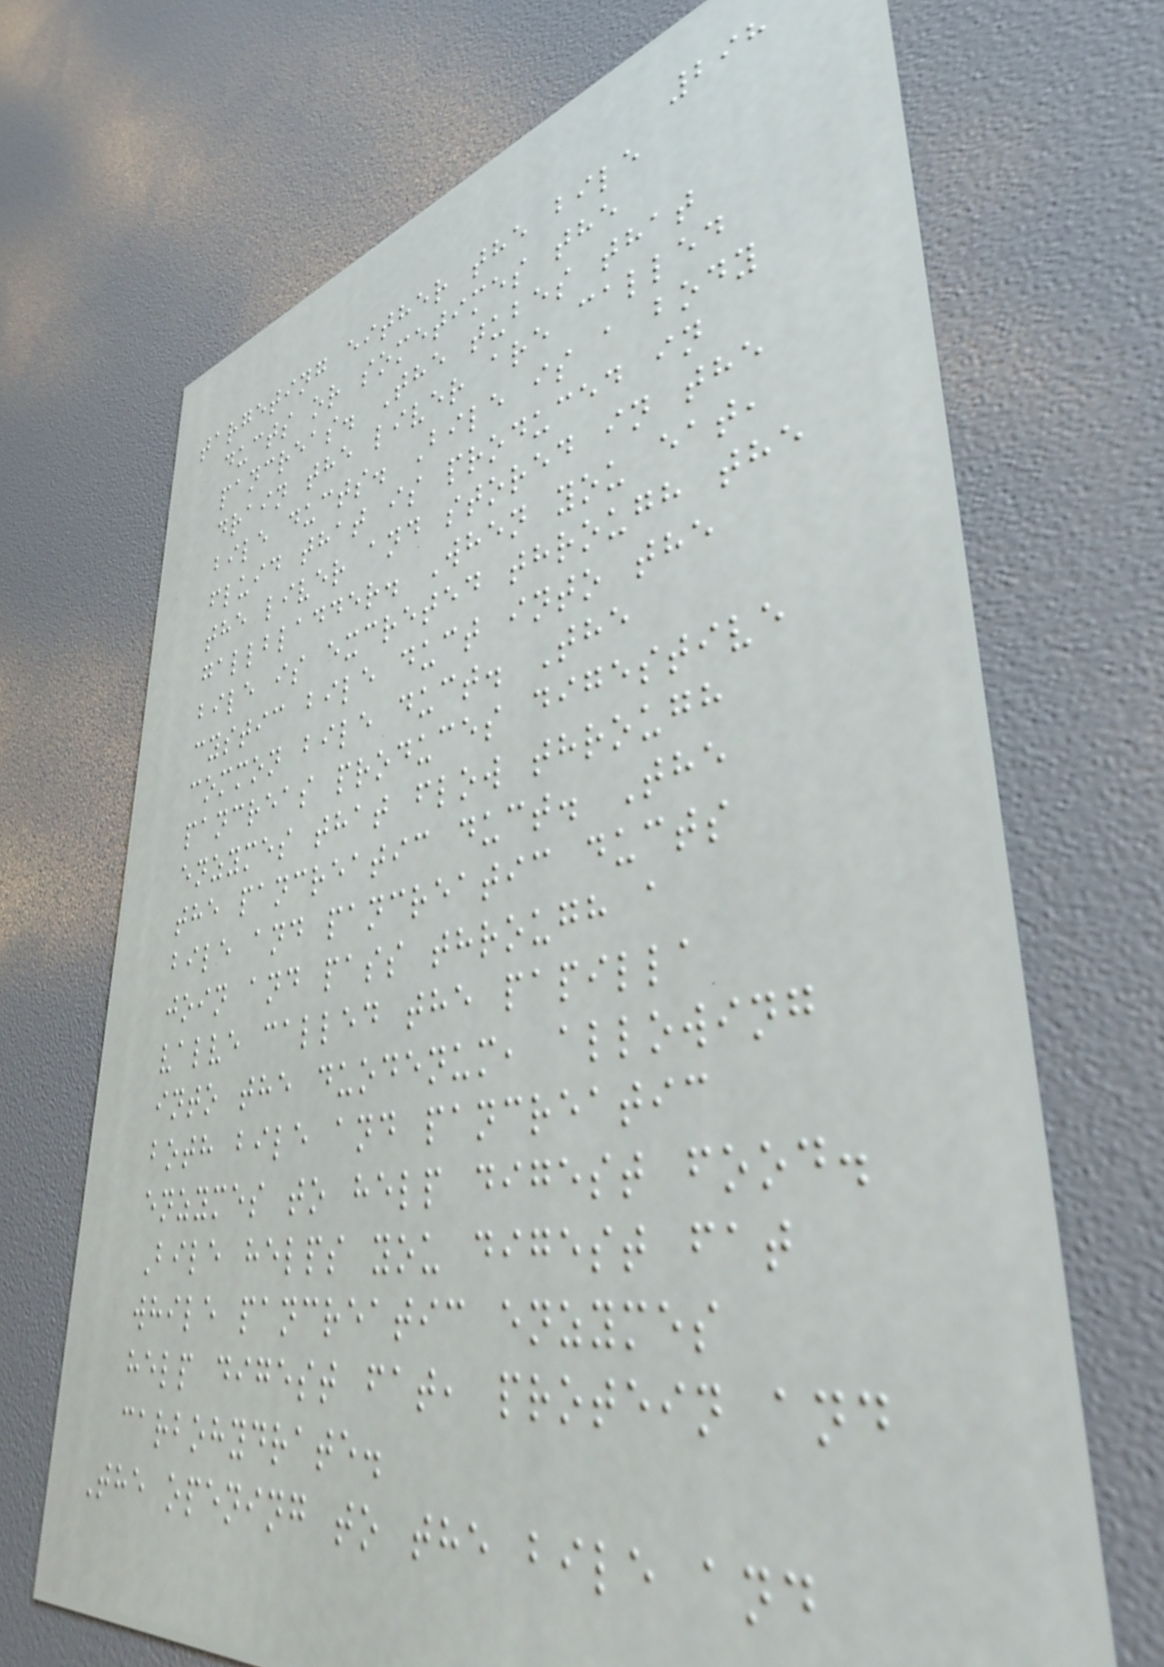298
targeting either the bile
ducts or sometimes the
pancreas. The tubes that
drain the liver are called
bile ducts. Bile is a body
fluid that is produced in
the liver and stored in the
gallbladder. When you eat,
bile is excreted through the
cystic bile duct into the
common bile duct. The
pancreas produces digestive
enzymes that flow through
the pancreatic duct. The
bile and pancreatic ducts
join and pass through a
valve called the papilla
into the duodenum, allowing
both bile and pancreatic
enzymes to help digest food.
Bile helps you digest fat
while pancreatic enzymes
help digest fat, protein and
carbohydrate.
The opening to the bile and
